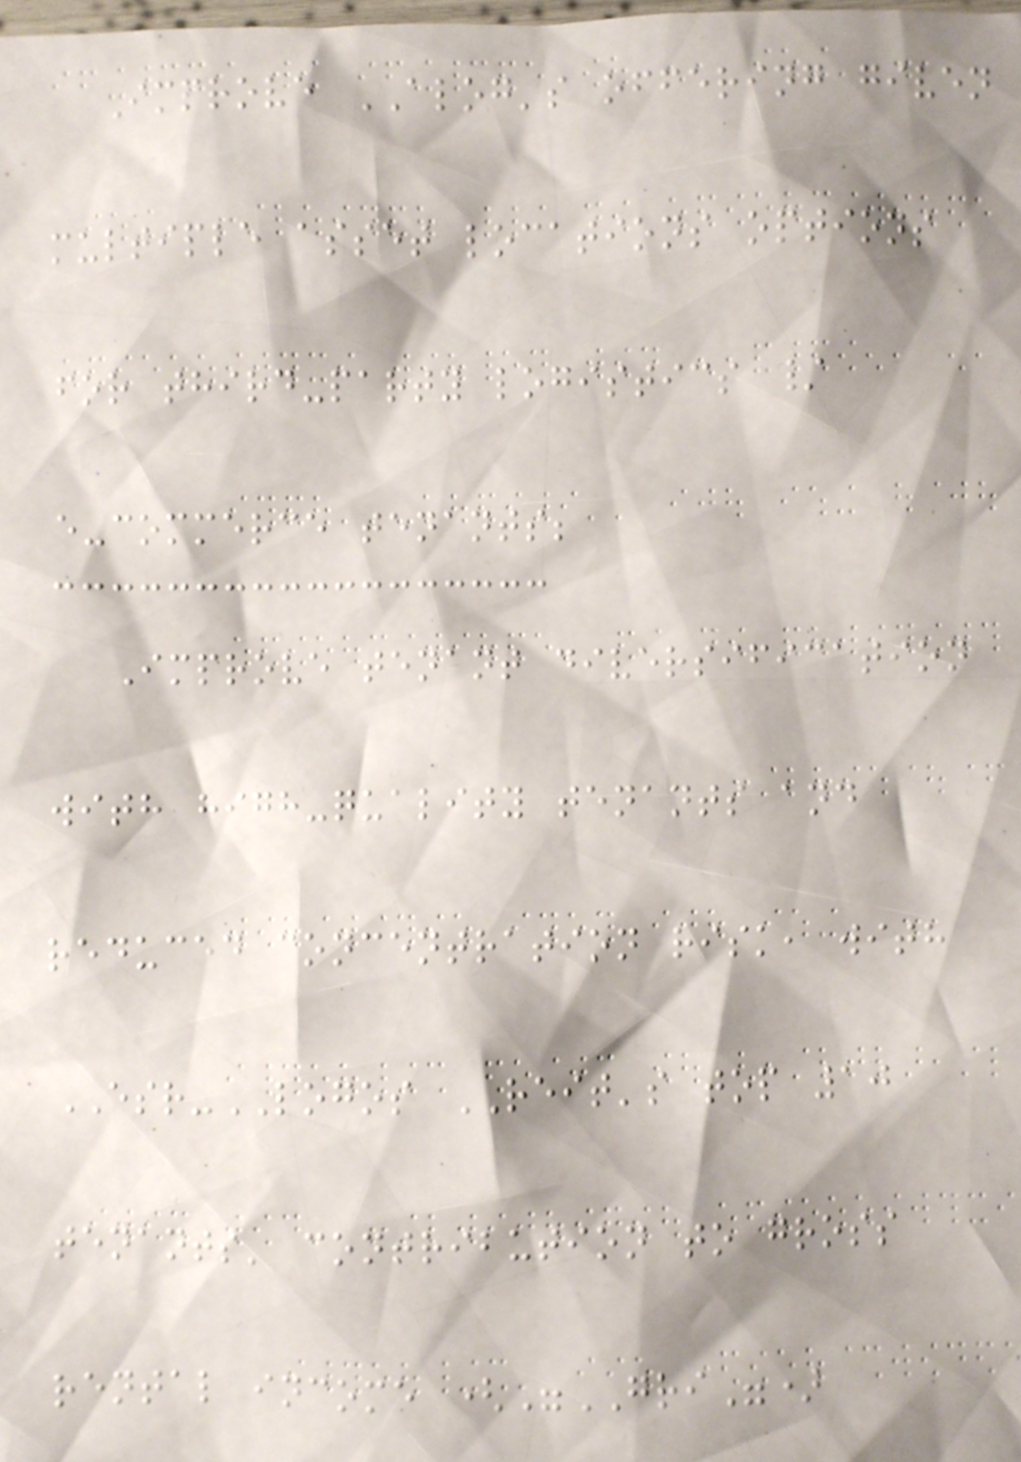Improve ALOG's offering given
multiple asset locations options
for third-party logistics /
e-commerce tenants;
Improve tenant diversification
with high-quality tenants and
reduced concentration risk, with
ESR-LOGOS REIT's top 10
tenants' contribution to gross
rental income ("GRI")
